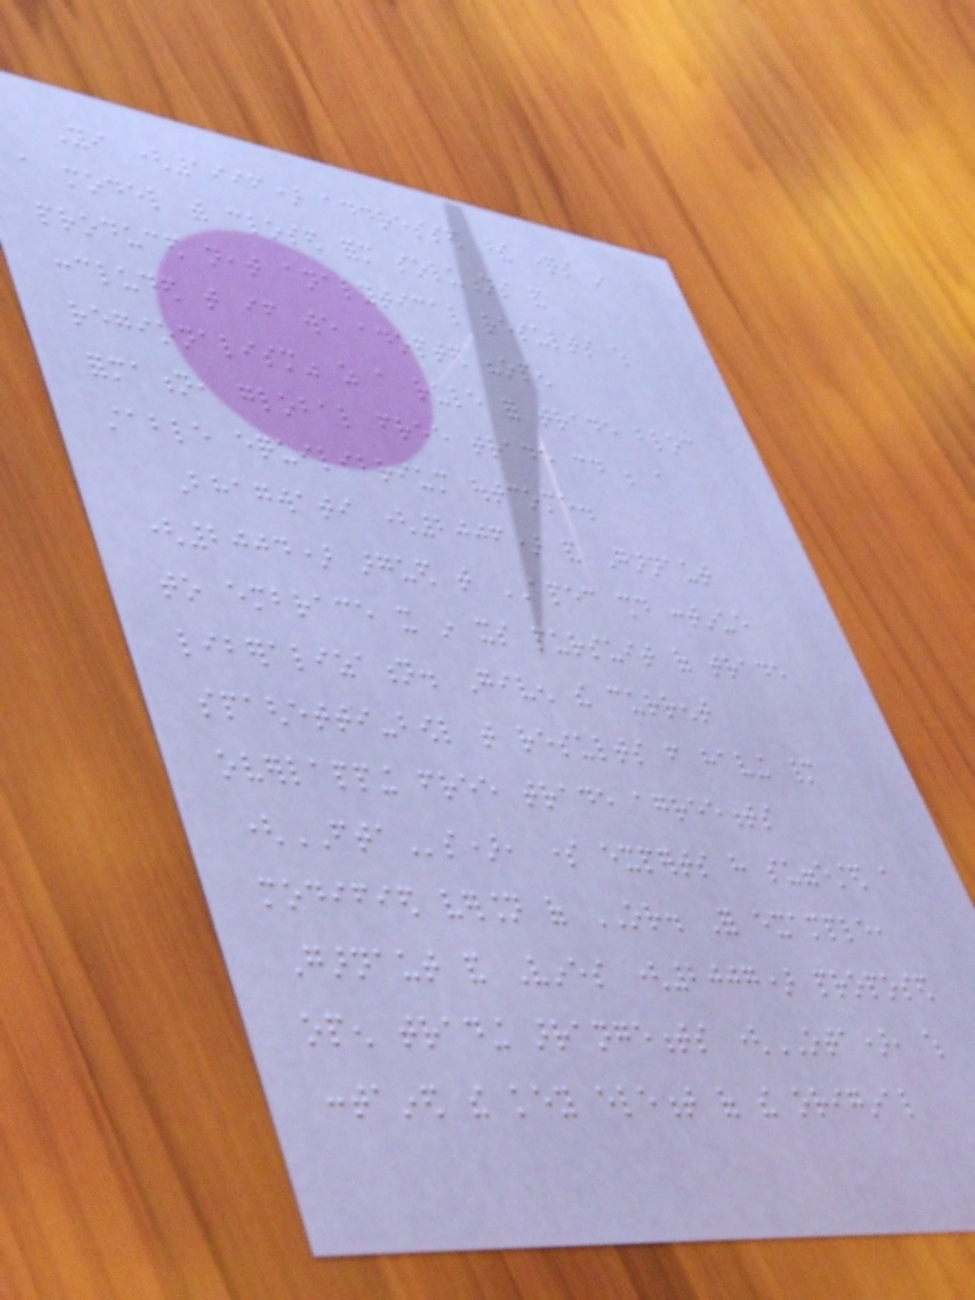Yi (1996) addressed these questions in
a model with closed form solutions and
produced neat analytical results which
concluded that if we adopted "open
regionalism" as a rule for trade bloc
formation, global free trade could be a
stable equilibrium outcome.
Bhagwati (2006) and Garnaut
(2004) argued that APEC should continue
to embrace it in its pursuit of trade
liberalization. Given the current
spaghetti-bowl that results from having many
overlapping free trade agreements
(FTAs), some experts have suggested a
modified version of OR. For example,
Garnaut and Vines (2007) proposed
open trading arrangements (OTA), which
contained the key element of the original
